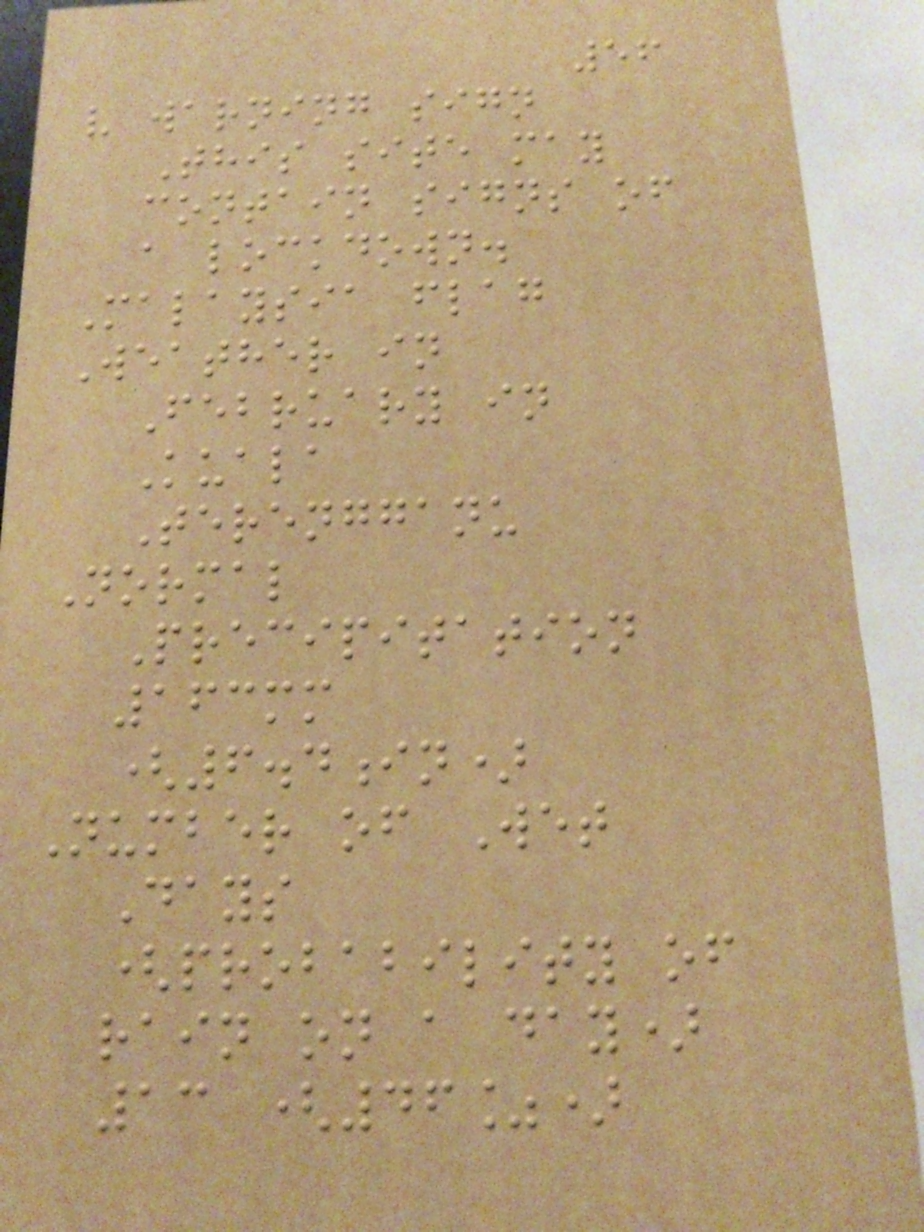56
v warning sign
This site may
contain signs of
a lockdown.
Malaysia flag
Weather in
February in
Kuala
Terengganu
Normal
Precipitation
163mm
(6.4in)
Number of Wet
Days
(probability of
rain on a day)
13 (46%)
